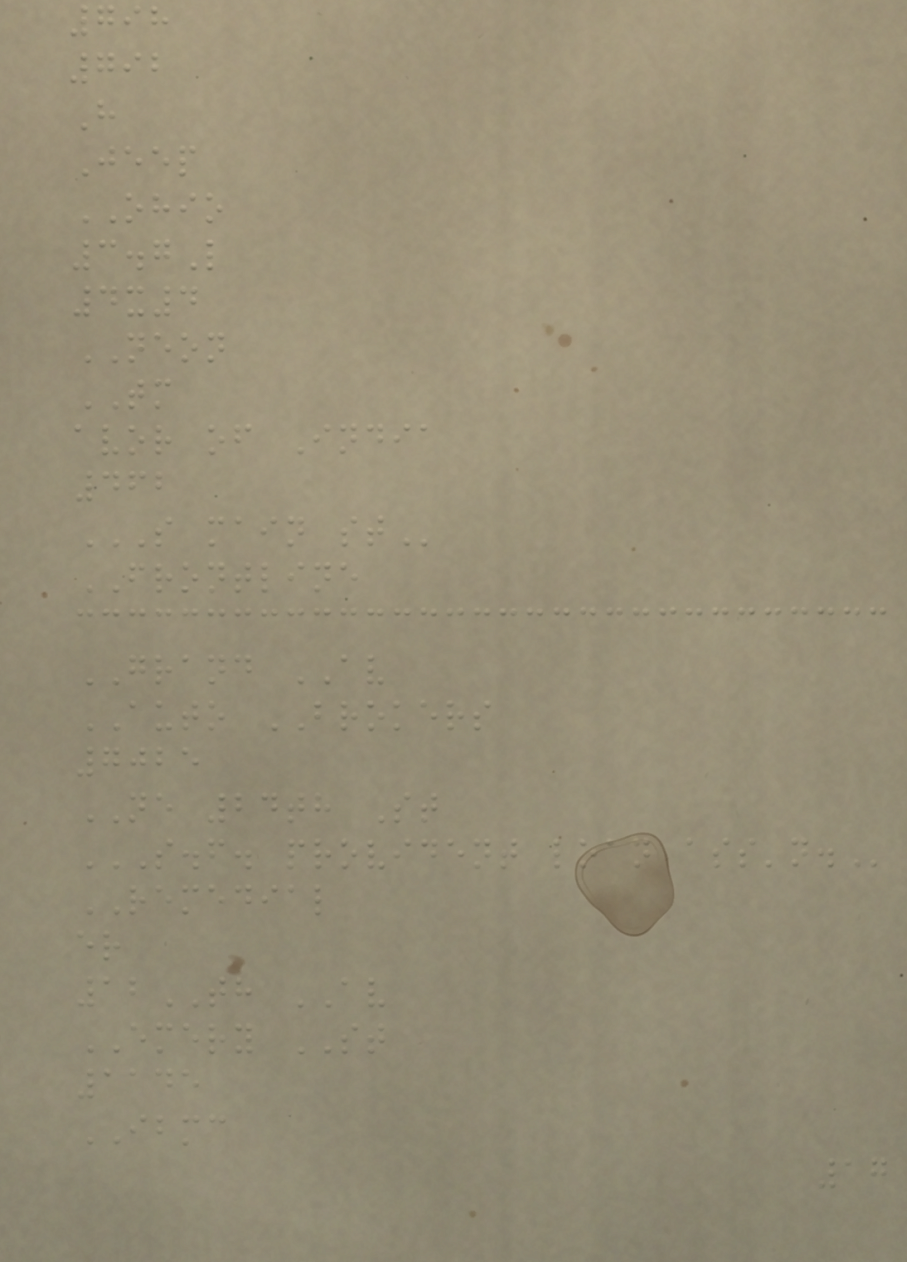798
792
H
Jeep
OHIO
3.7L
4x4
NEON
TM
avor of India
462
S MAIN ST
FRONTLINE
GRAND AV
AUTO BROKERS
7025
NE 24th St
S.F. PROVIDENT LOAN ASS'N.
REMEDIAL
er
12TH AV
EMERY ST
1145
IBMC
17
